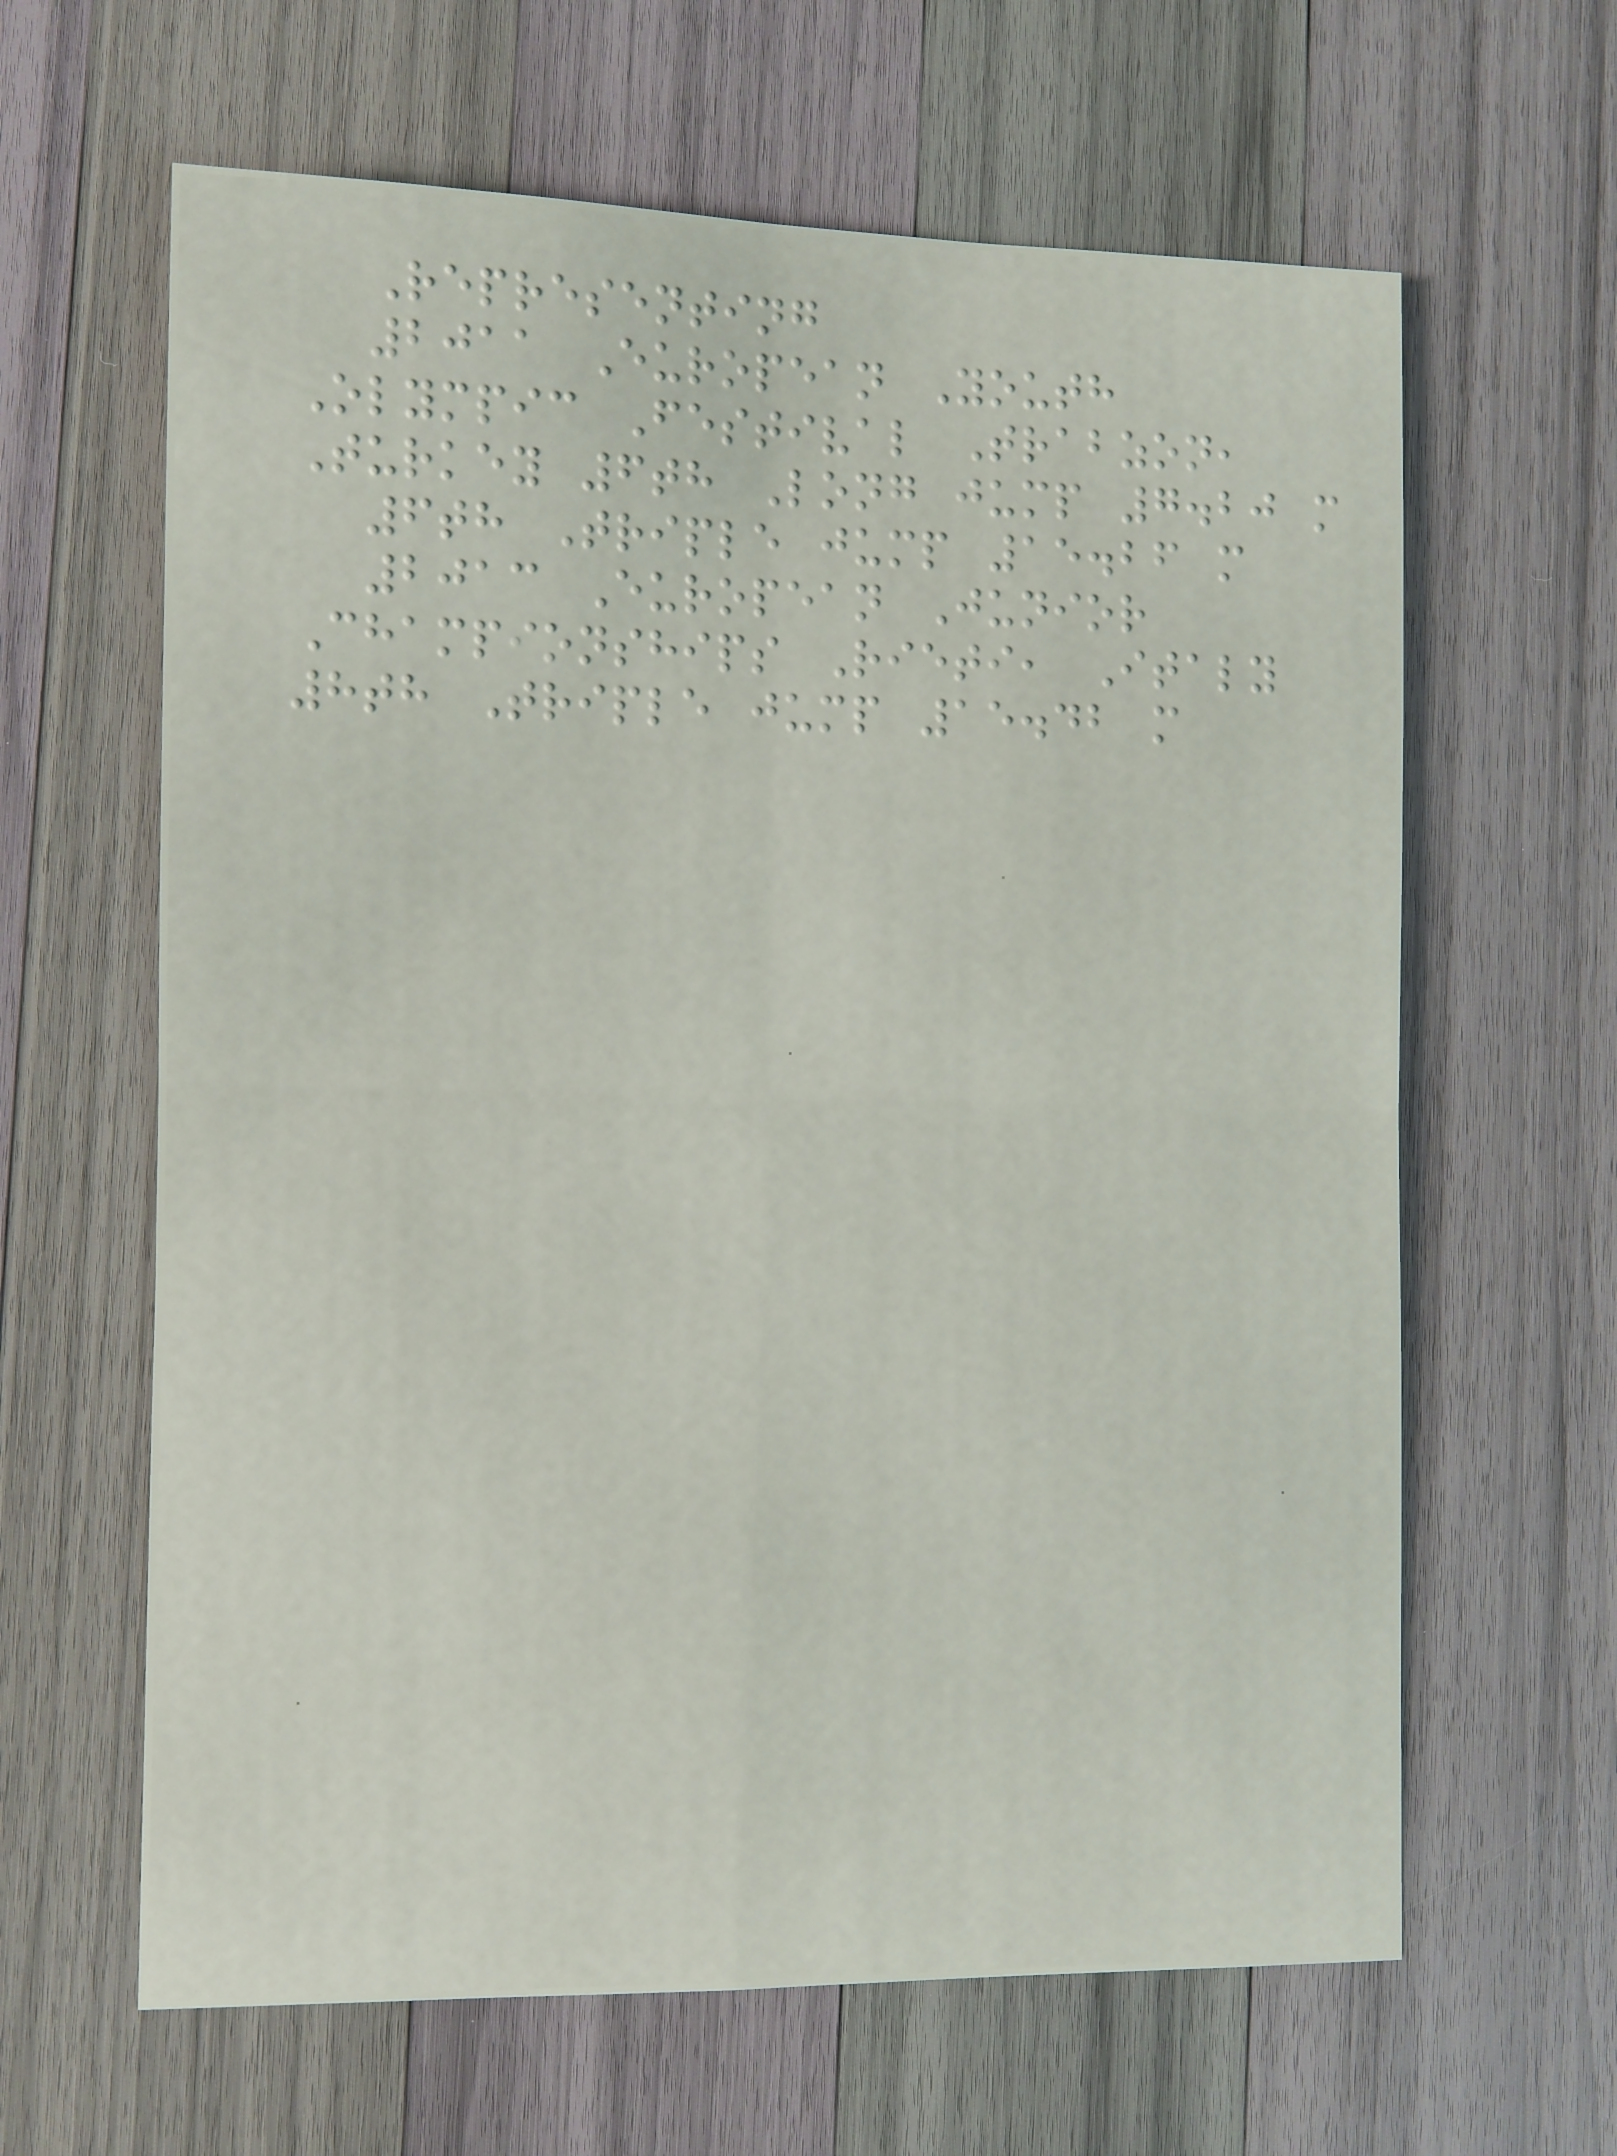Representing
2011 European Youth
Olympic Festival Trabzon,
Turkey 6th Long jump 7.20 m
6th Triple jump 15.26 m
2013 European Junior
Championships Rieti, Italy
8th Triple jump 15.42 m
